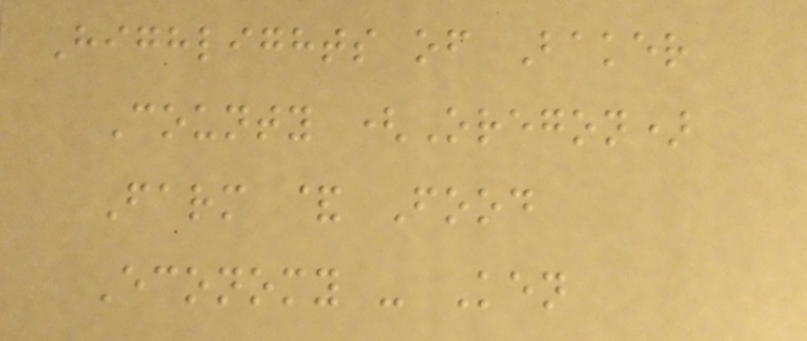Highlights of Baker
County (Oregon)
Farm & Food
Economy - Ken
